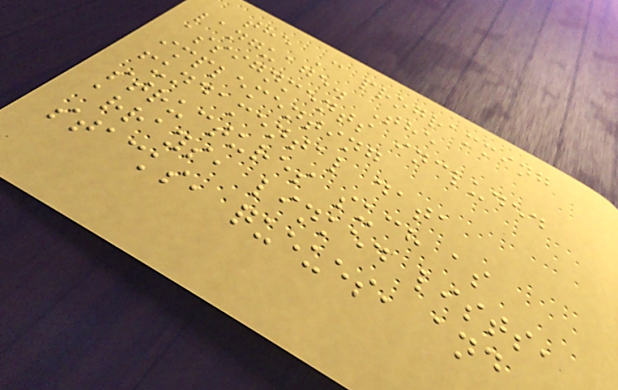the C programming
language. The
assignments included
implementing
fundamental data
structures such as
arrays, linked lists,
stacks, queues, and
